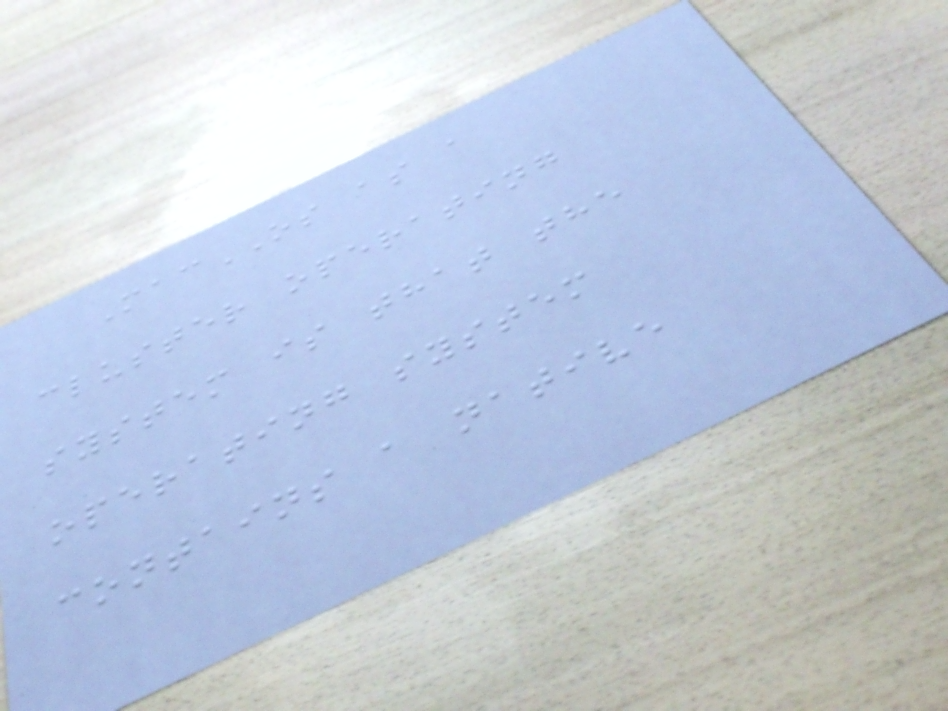MacOS as a
cluster operating
system is that the
operating system
contains a native
